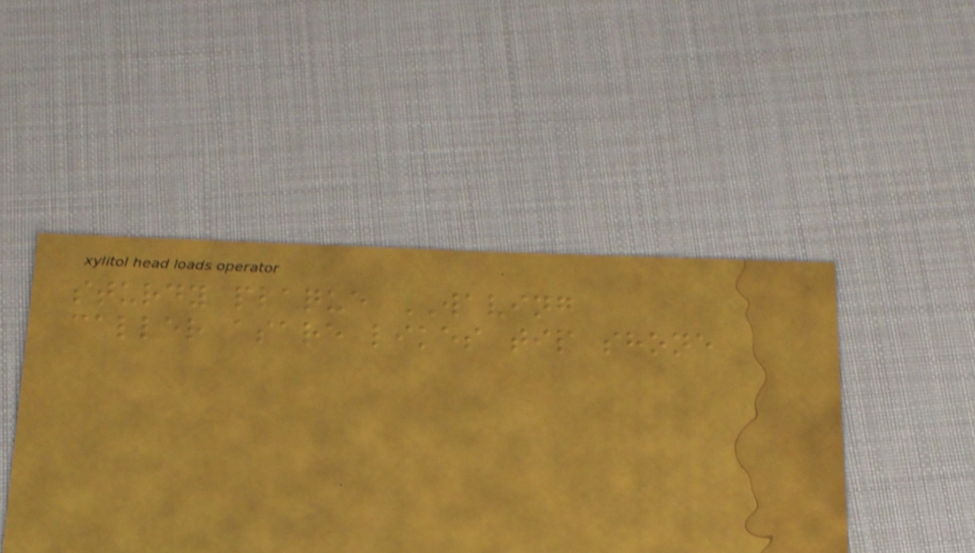sturdy plaque WAVING
caller asare likes tip shone
